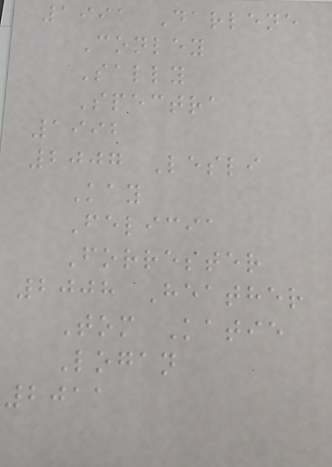1991 Darlene
Conley
Sally
Spectra
1992
2007 Lesli
Kay
Felicia
Forrester
2008 Heather
Tom Katie
Logan
2011
